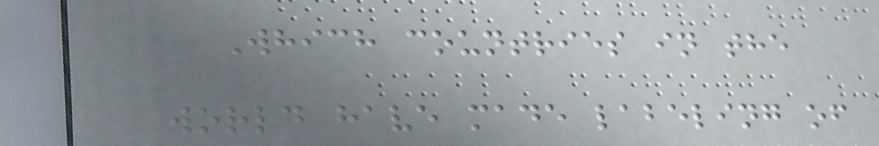Which countries in the
world have made labeling of
